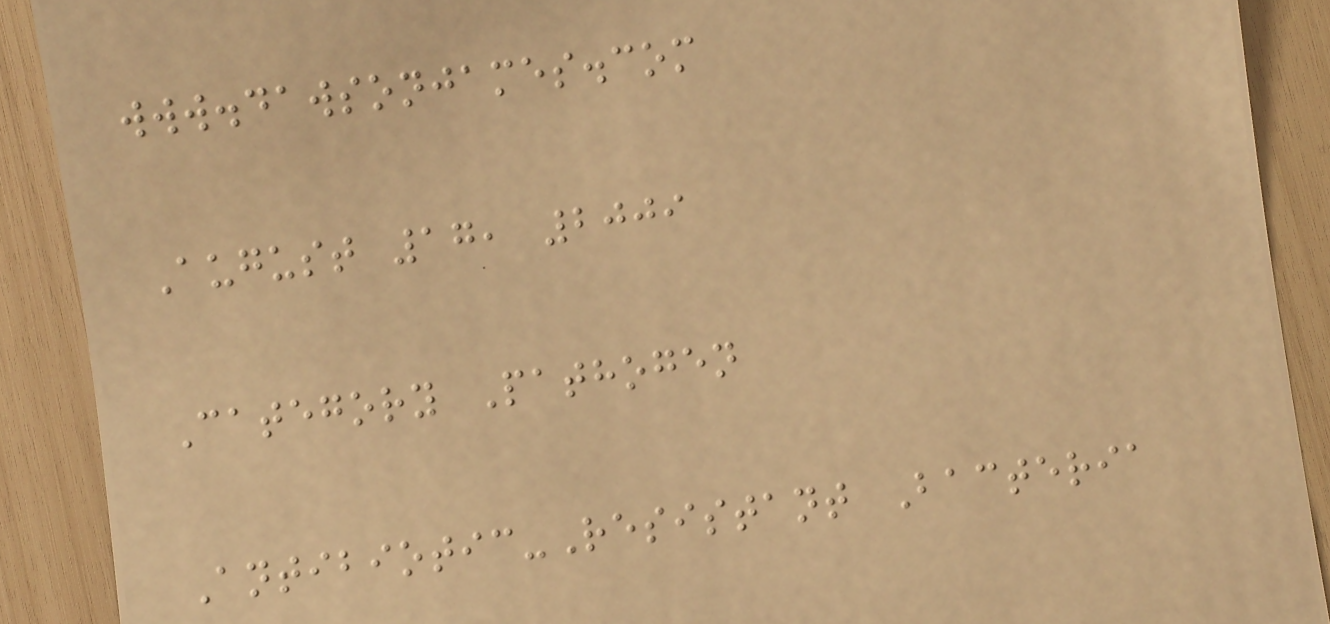www.dawsonjames.com
August 17, 2009
Category Pathogen
Antibiotic-Resistant Bacteria
